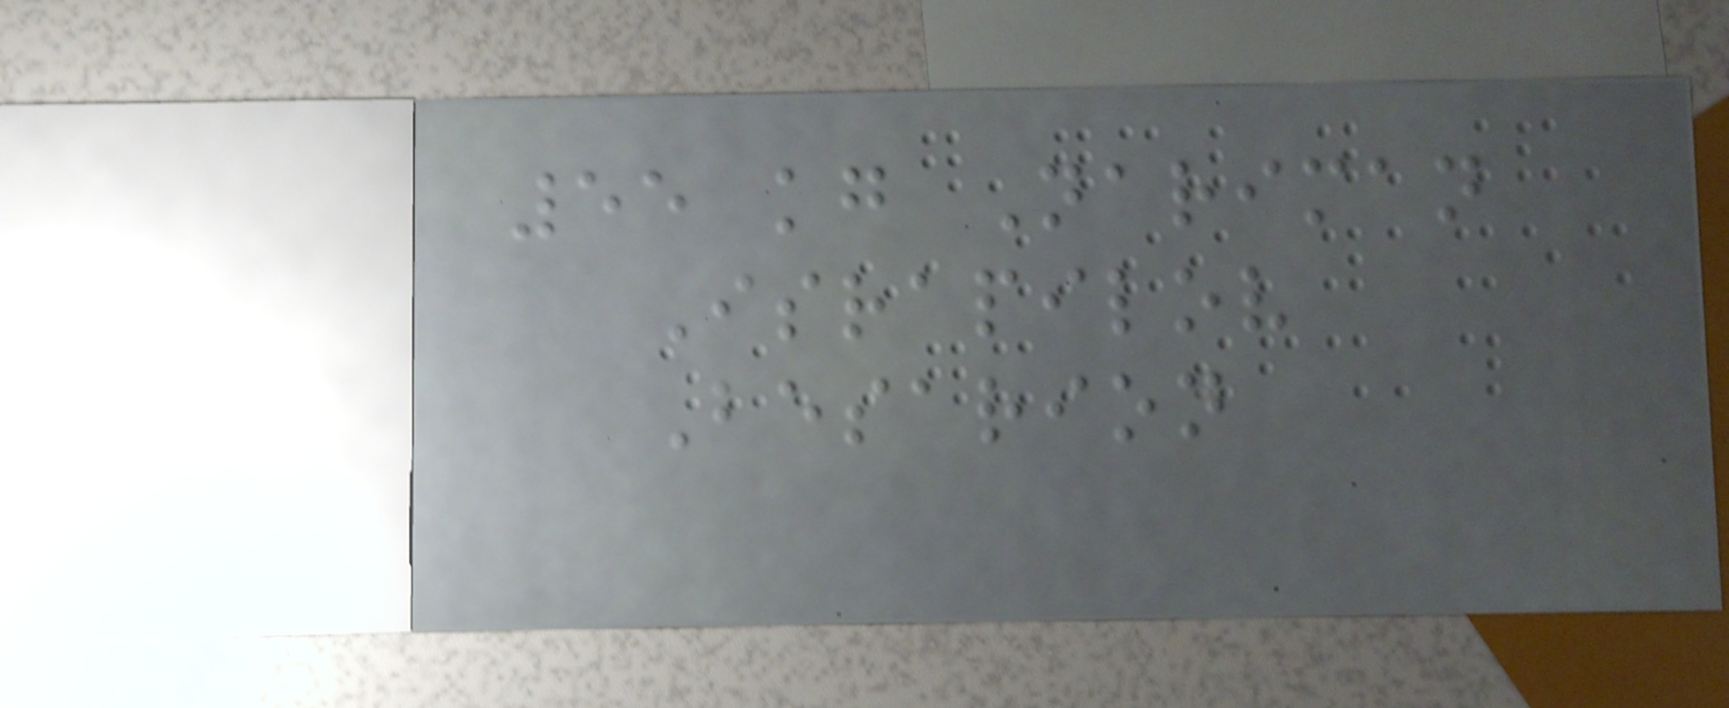55 kg Nariman
Israpilov
Besarion
